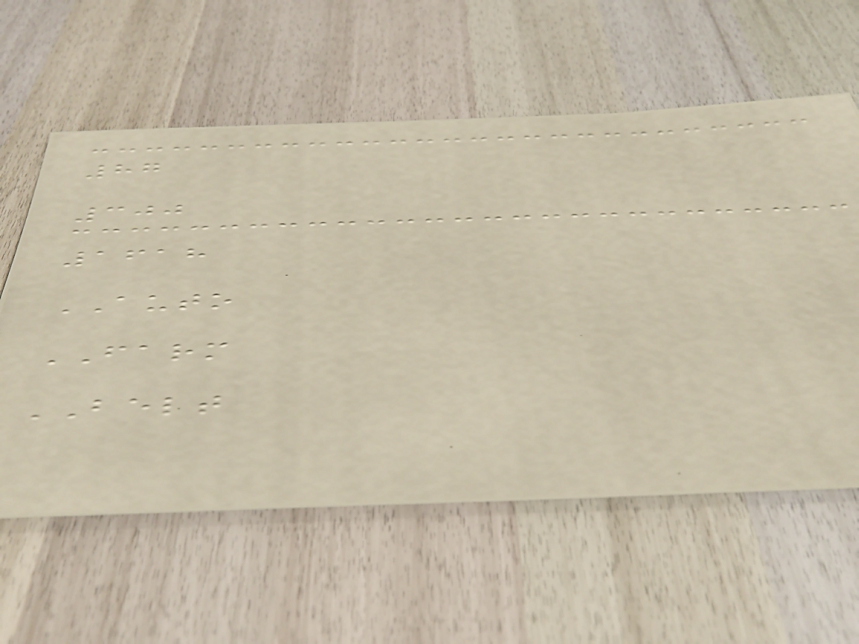87
300
1618
AUTO
FARM
BELT
